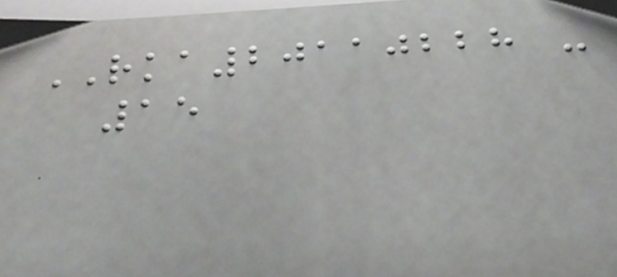RKA20110228 -
15
